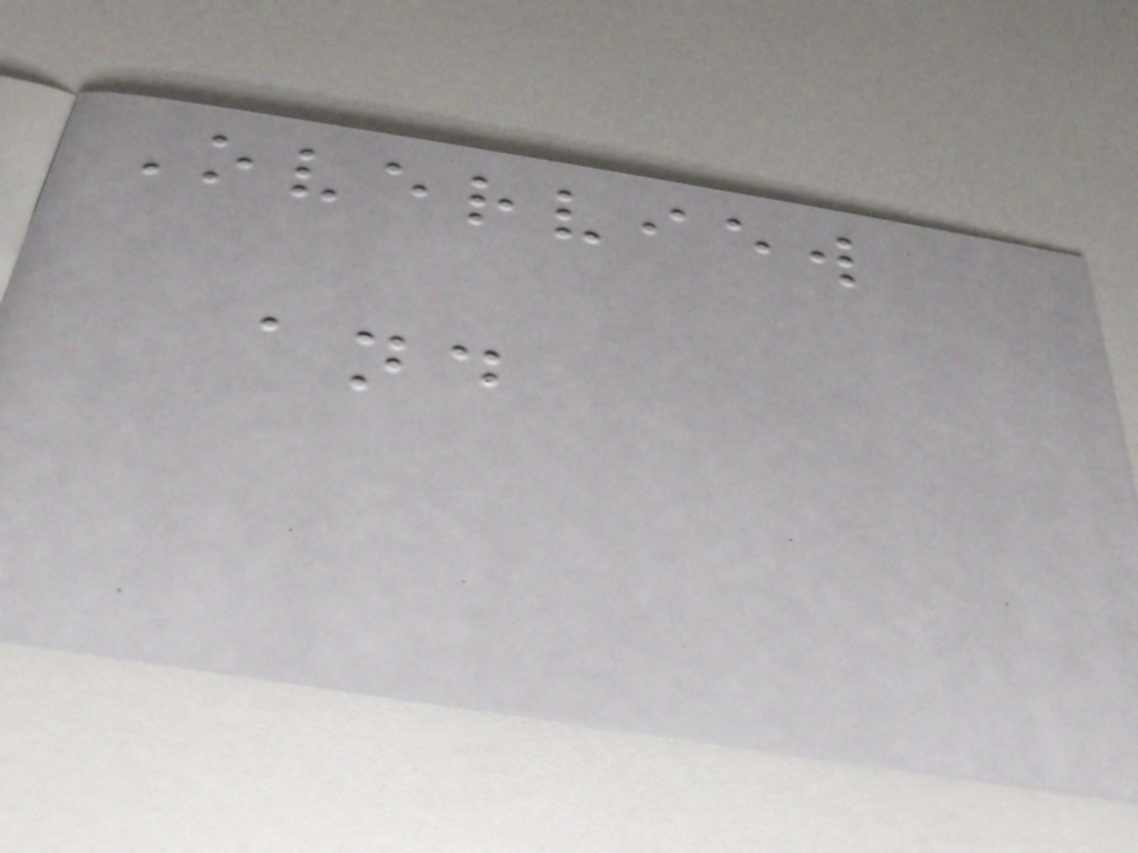Overview
and
